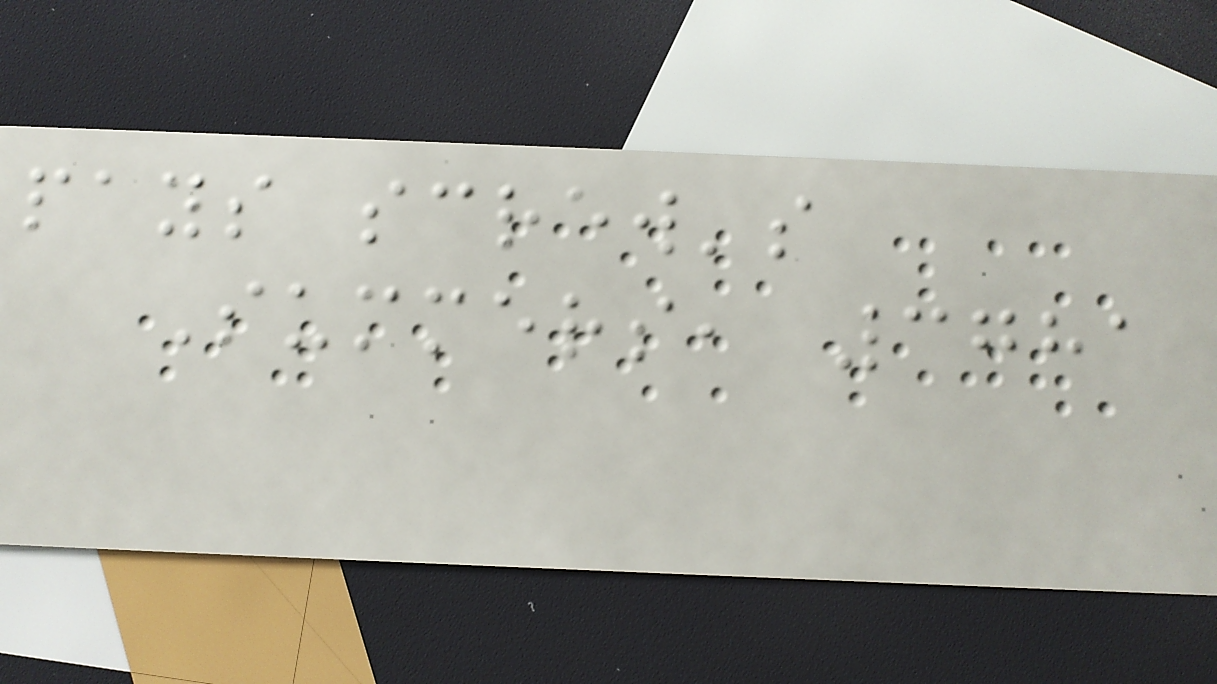pays screw's
Summers, 3781
